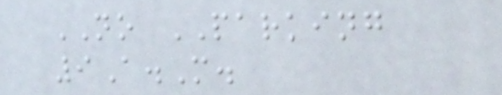NO PARKING
9A.M.
